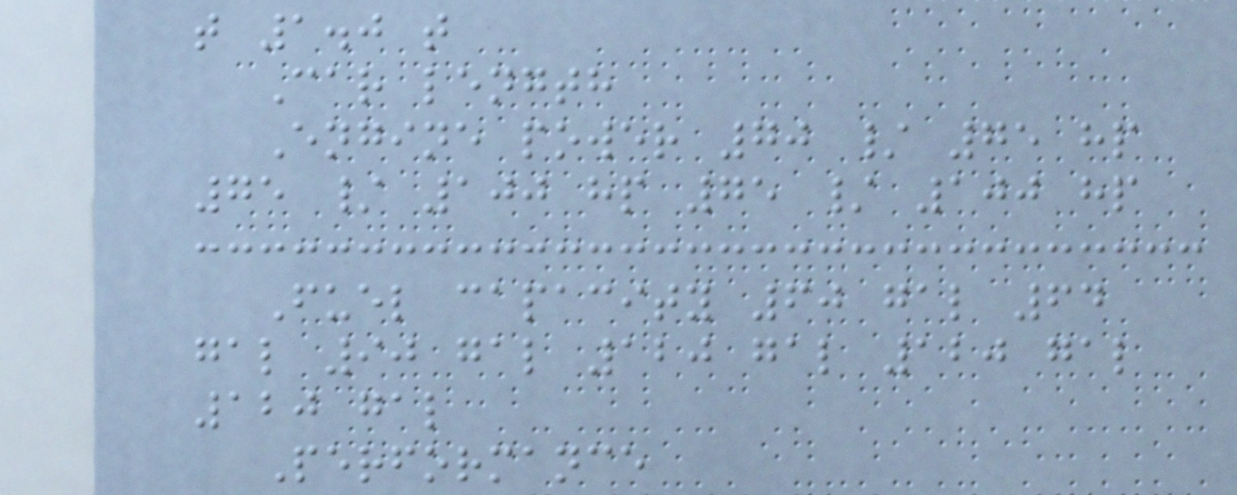t 1.0 t
Car length
Engine power 70 / 75 hp
75 / 100 hp 75 / 100 hp
Fuel capacity 60 gal 64
gal 90 gal 120 gal 120 gal
120 gal
Performance
